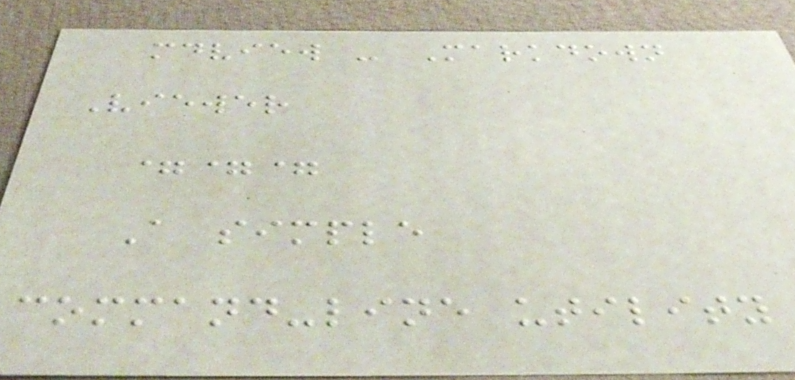mdview - Markdown
Viewer
===
A simple
command-line utility
